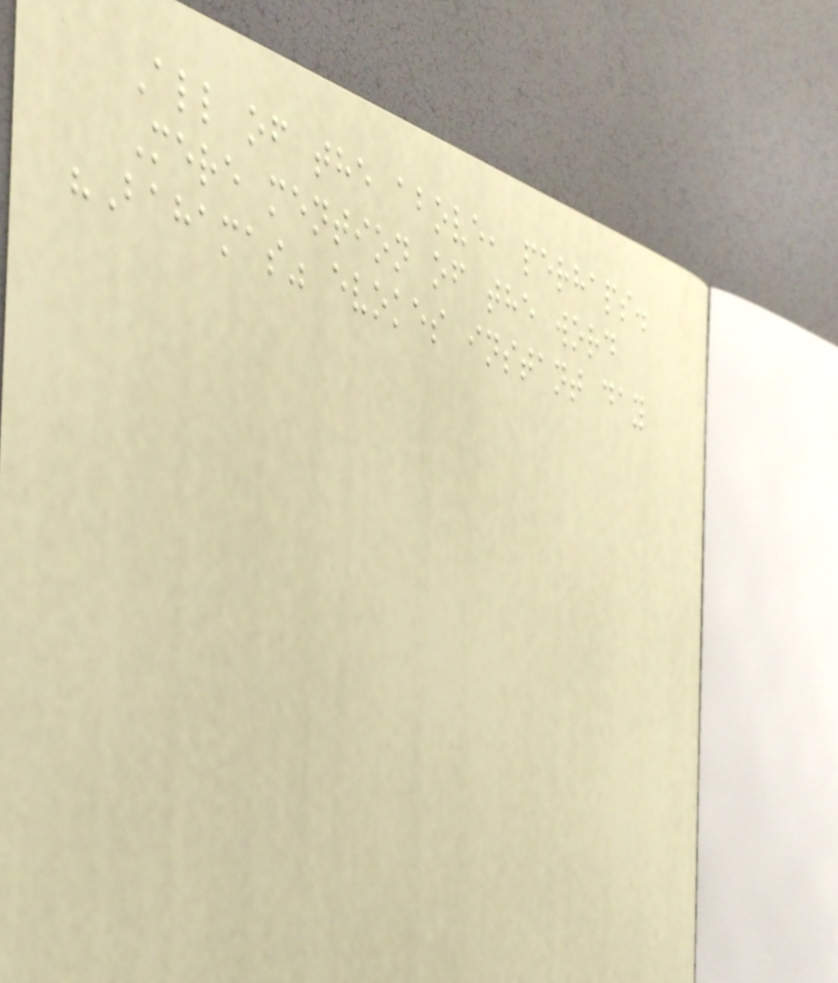All of the above, perhaps.
Mere mention of the word
"Bahamas" evokes instant day
